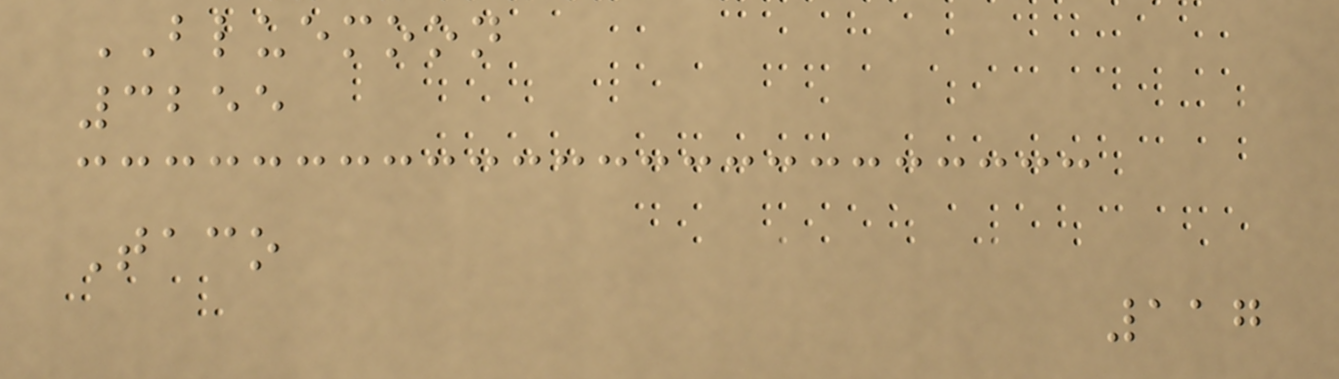BLUEMOON
3255
Taco
117
